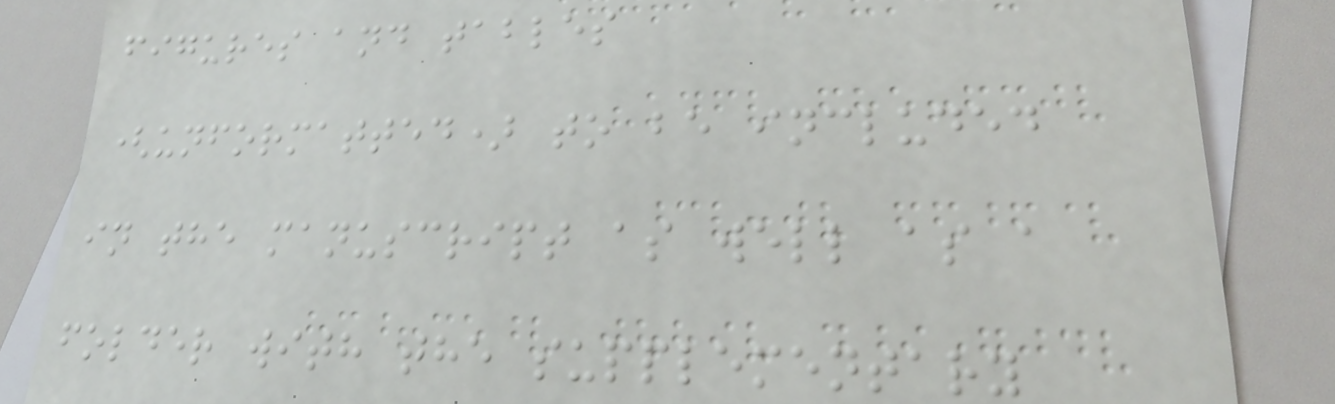figures and tables
(unformatted) to be included
in the manuscript as well as a
folder with the supplementary
